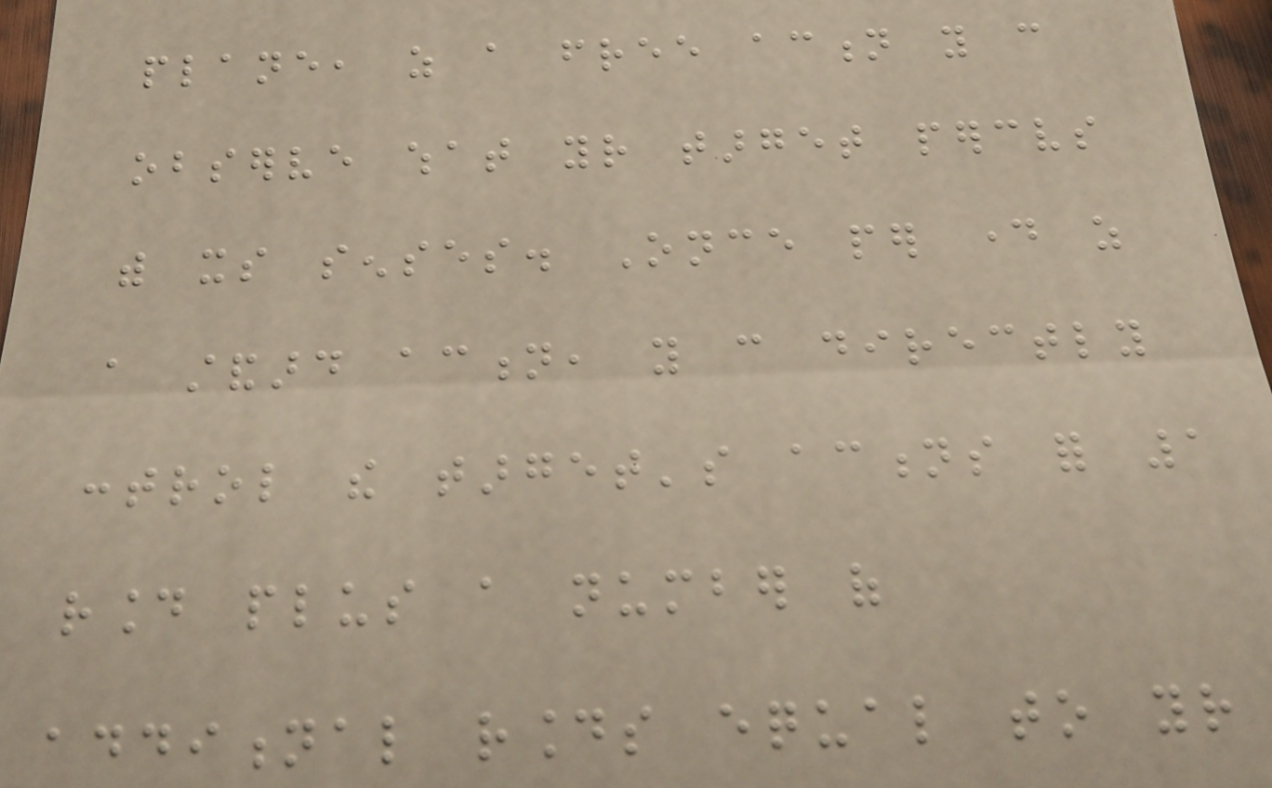plane, as a free action you can
observe what your target perceives
with its senses. Once per day as
a standard action, you can directly
control the target's actions for 1
round plus a number of
additional rounds equal to your
